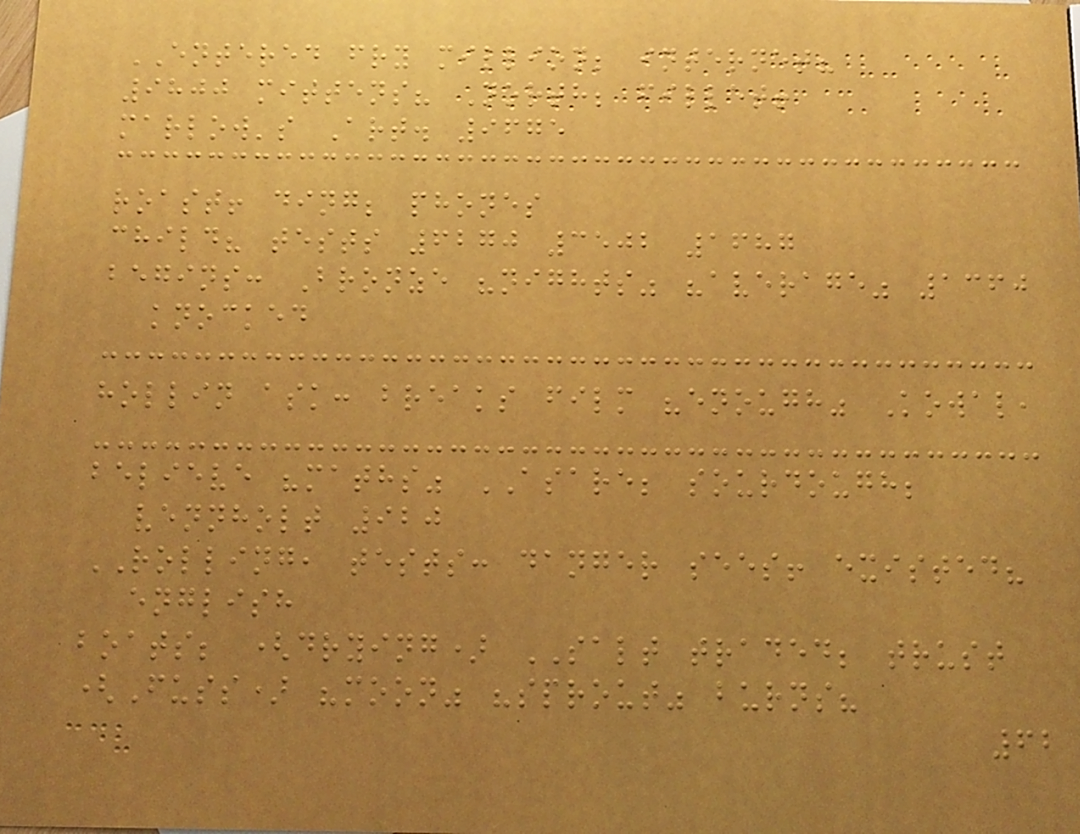ENTERED fry million; internet?
9800 mittens? North; fillet!
marlow's Art. 9675
roast! ding; phones
child? tests 6270 3502 1687
begins: Bronze "nights" "average" 1360
knocked
hollin ask: breaks film "enough" Kowal,
believe "maths" ASARE; sourdough;
vennholt 920
ROLLING, tests: danger sees! existed?
english
boats; (drying) SALT traded; trust
(Fuss) "moon" "sprout" burns?
62
